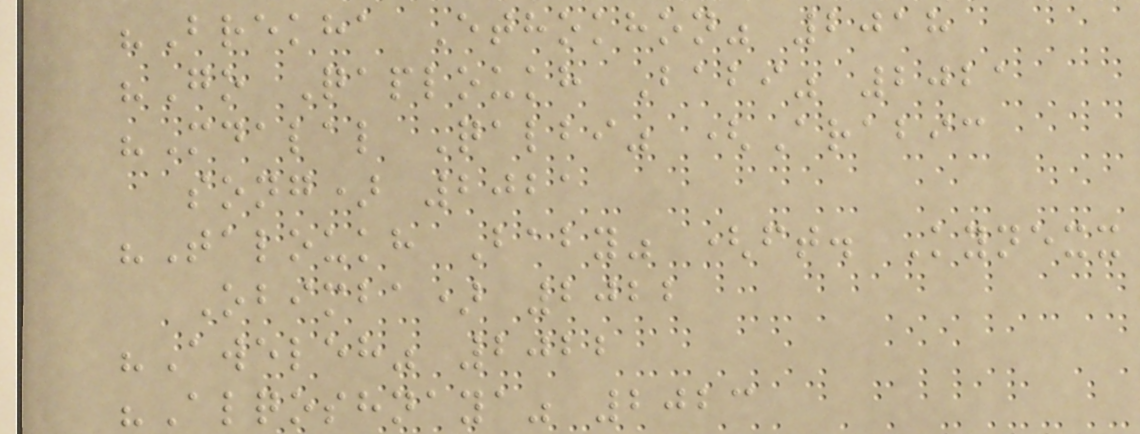"Brekha Ethokhon" 2018
"Go Qaploukh Babi" 2021
"Mdalal Qalbi" (Arabic
song) 2021
"Taloukh Baby" (ft. Kynexx
Obimba) 2022
"Aweleh" 2022
"Alqoshnaya" 2023
